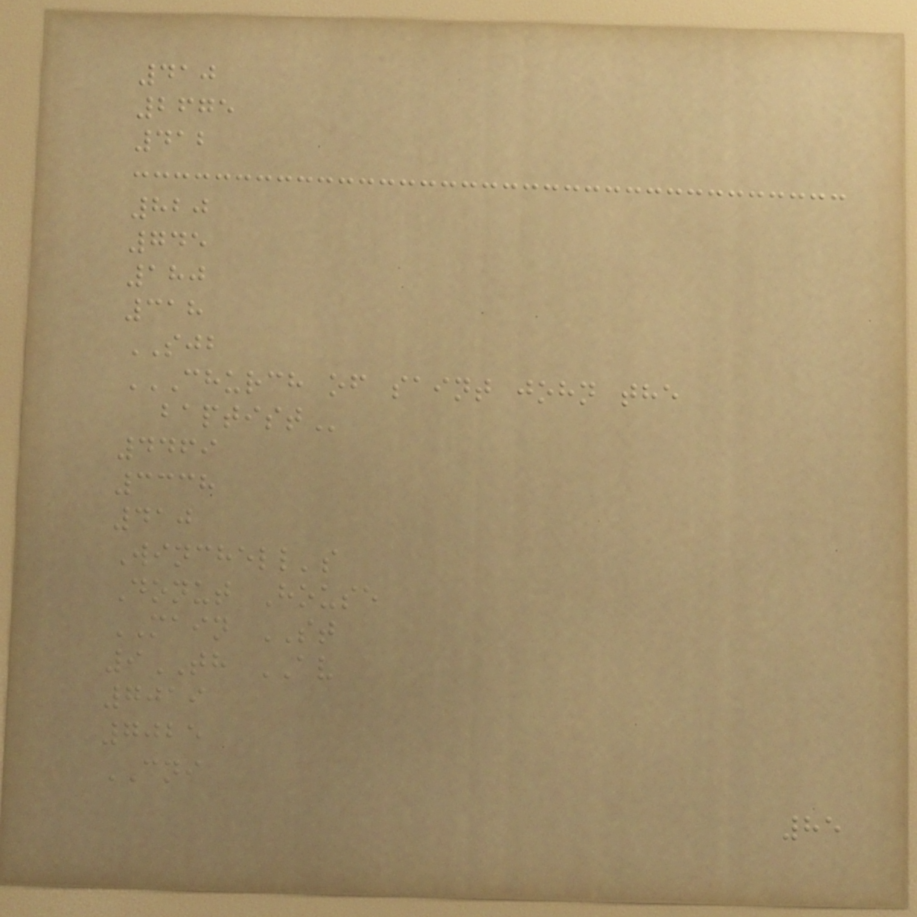410
2675
412
820
745
180
318
SJB
CHURCH OF SAINT JOHN THE
BAPTIST
4469
3338
410
Winchell's
Donut House
MAIN ST
9TH AV
7019
7025
CNI
85
